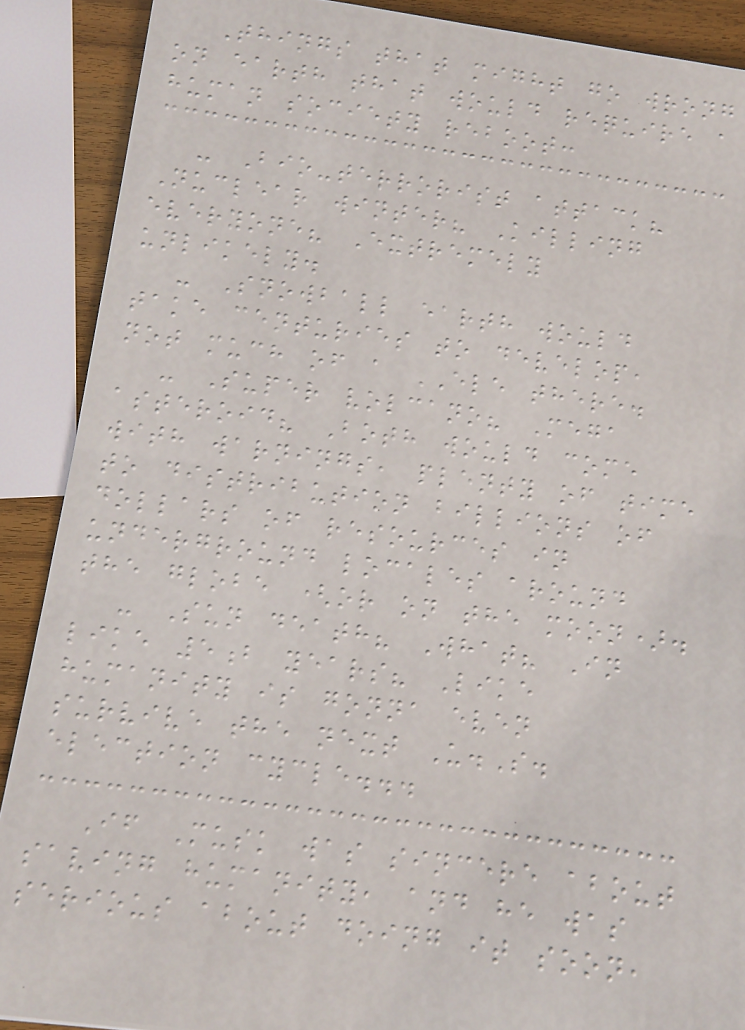Things that might go wrong
on earth that would require a
human society reboot:
- Bio-terrorist attack?
Nuclear winter? Killing
everyone? Extremely
unlikely.
- Snowball earth would
take centuries to develop,
not much of a ELE there.
- Super volcano? Mega
asteroid? Both would come
with warnings, plenty of time
to distribution billions of
dollars of resources in
underground locales around
the globe (or on the moon).
- Sun death? What? In
like 5b years? Like
humanity is gonna even
survive the next U.S.
election cycle...
If Musk was sincere about
saving humanity, and he was
serious about doing it soon,
